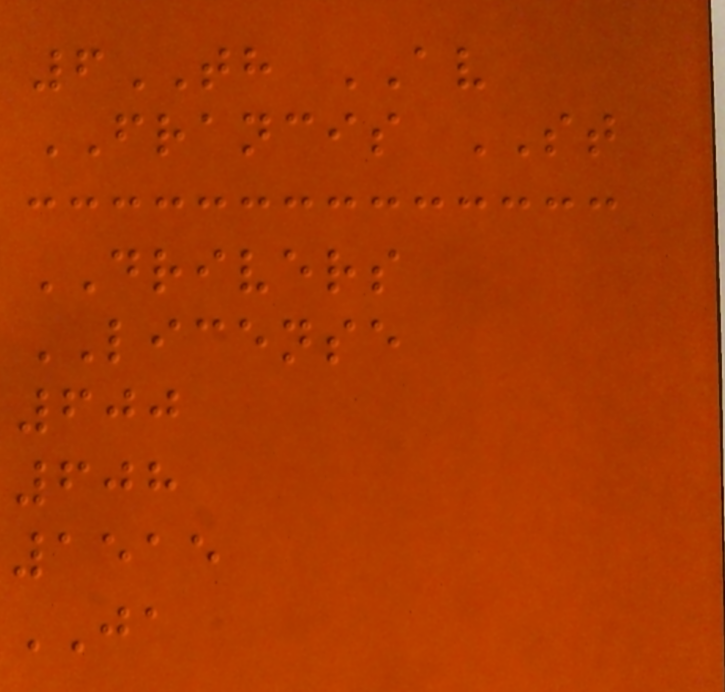6TH AV
FRANCIS ST
DRIVERS
LICENSE
600
608
1515
JA
